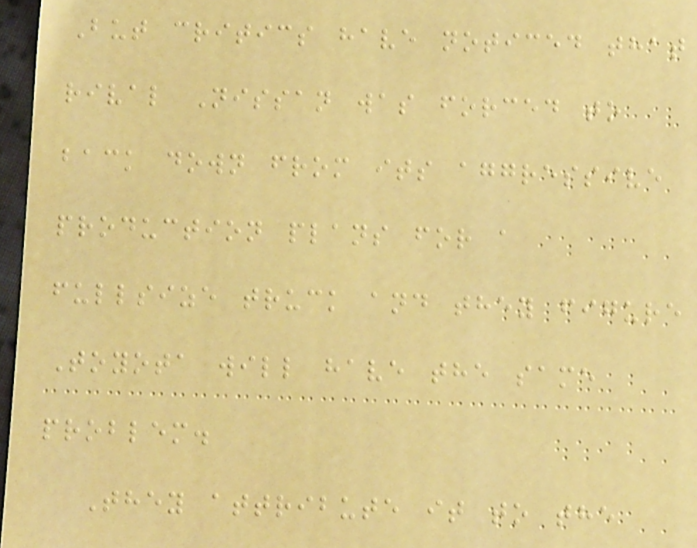But critics have noticed that
rival Nissan was forced to
back down from its aggressive
production plans for a
fullsize truck and they figure
Toyota will have the same
problem.
They attribute it to the
